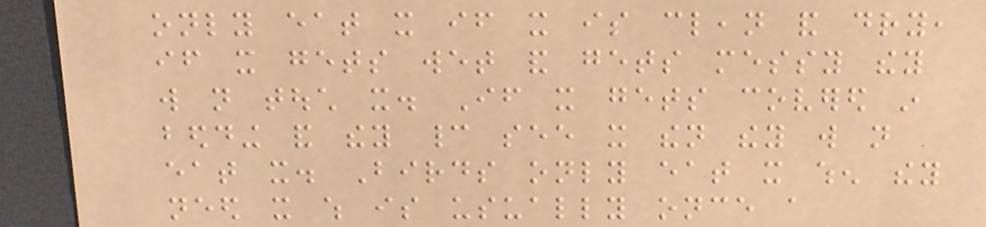only eat it if it is clean and dry,
if it gets wet and gets messy they
will not touch it. If it gets covered in
bedding and they cannot see it then they will not
eat it. Birds only eat it when they
need it which is usually once a
